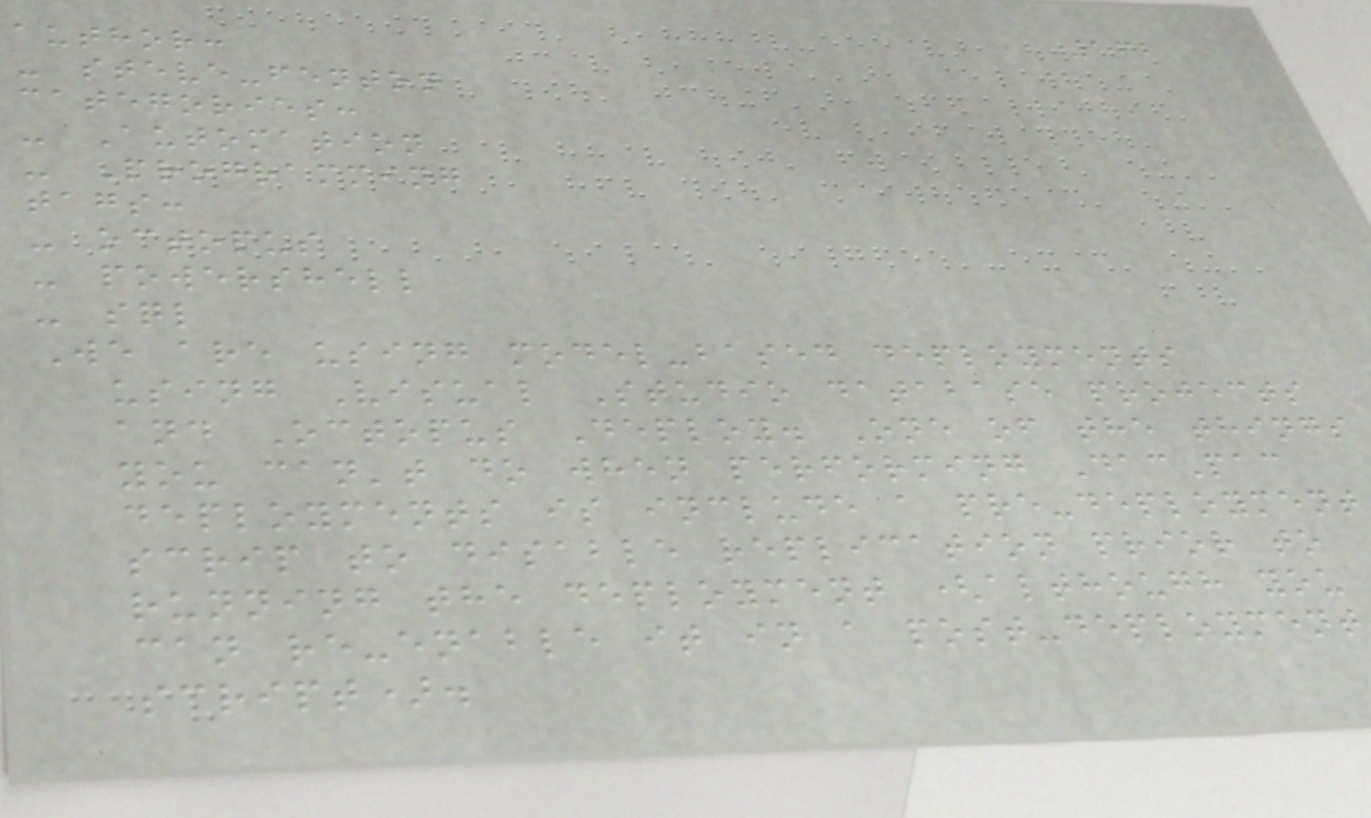162
author:
- steve-fenton
categories:
- Automation
- Programming
tags:
- octopus
- powershell
- sql
We are using model-based deployments
using Visual Studio database projects
and Octopus Deploy. One of the things
you can't do when performing DacPac
deployments is include a pre-deployment
scrip to disable replication prior to
running the deployment (although you
can re-enable it in a post-deployment
script).
